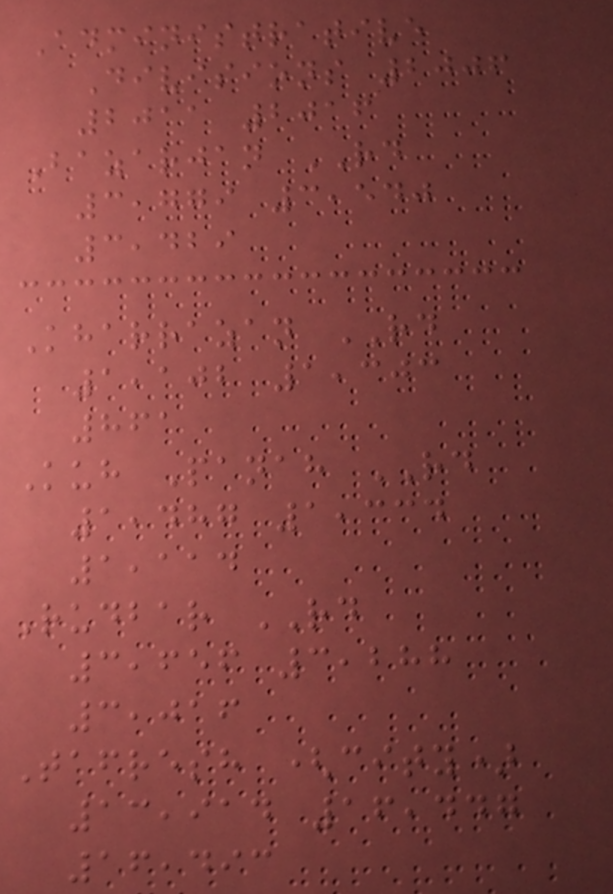Administrative
Divisions 2006
2011 2016
Bazarjan RD
3,779 3,540
3,429
Kharrazan RD
1,102 1,303
861
Kuh Panah RD
1,487 1,334
1,114
Rudbar RD
3,656 3,288
3,016
Tafresh (city)
13,914 16,447
16,493
